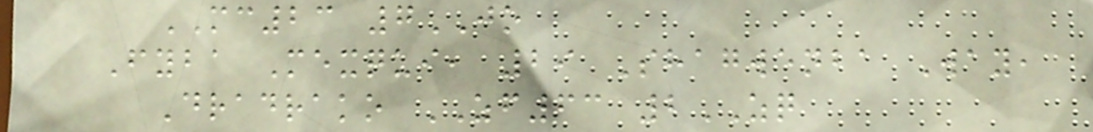MC23 7JO
Fyba Mexqui, 29 Shagwenba Way,
Dradrako ZF63 2ZQ
